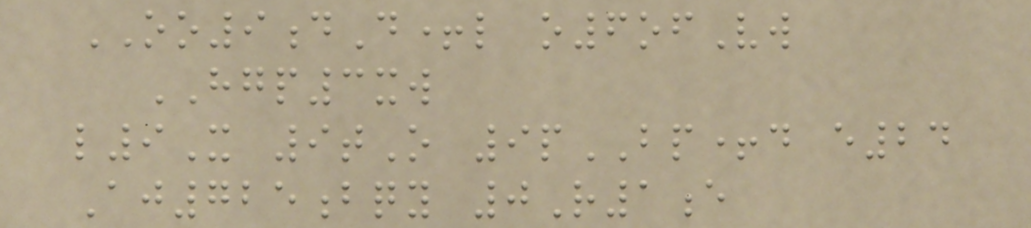OO9dD+l o6ofVw
HGP3xw
l9X 9tO 9pBP+d e24
Aj725bqy 0R1e
